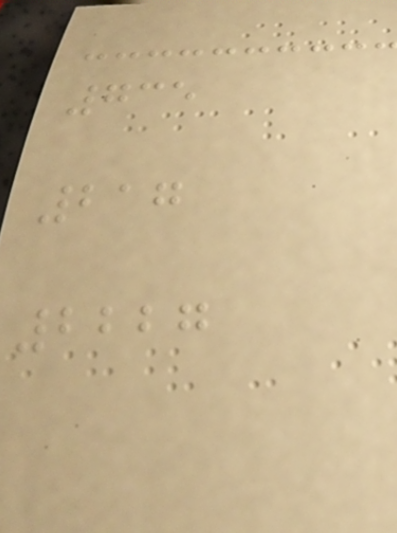735
217
2227
